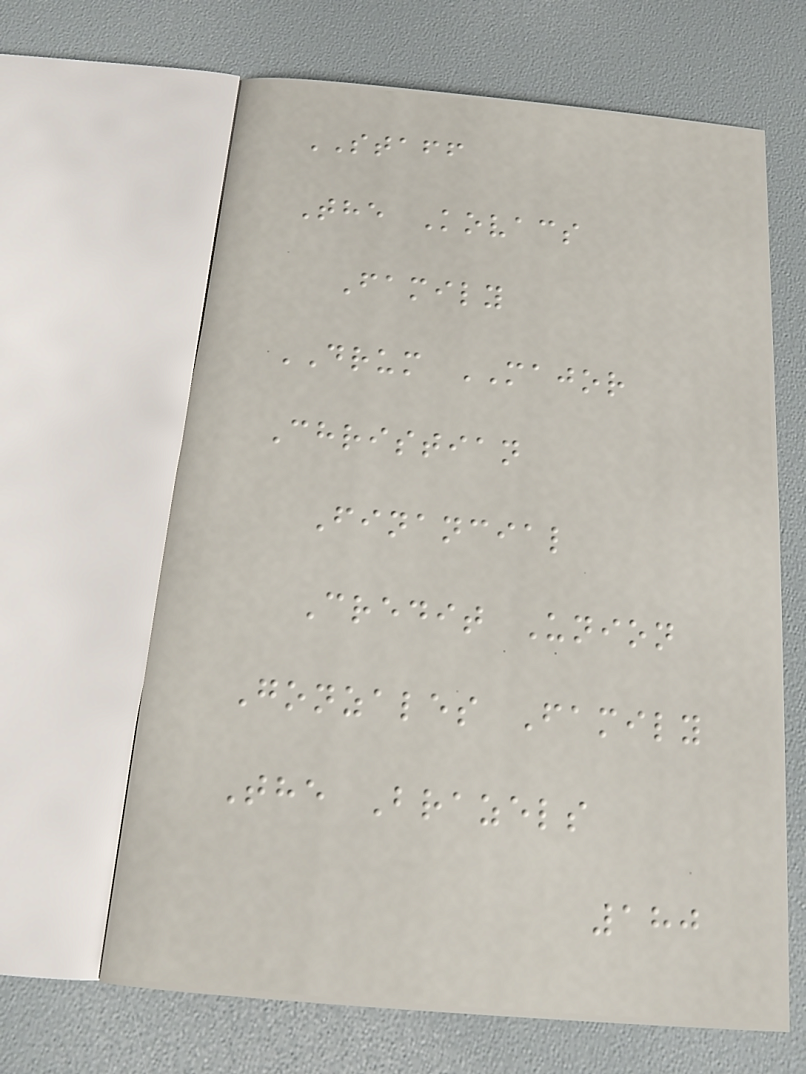STAFF
The Kovacs
Family
DRUM MAJOR
Christian
Financial
Credit Union
Gonzales Family
The Brazels
180
